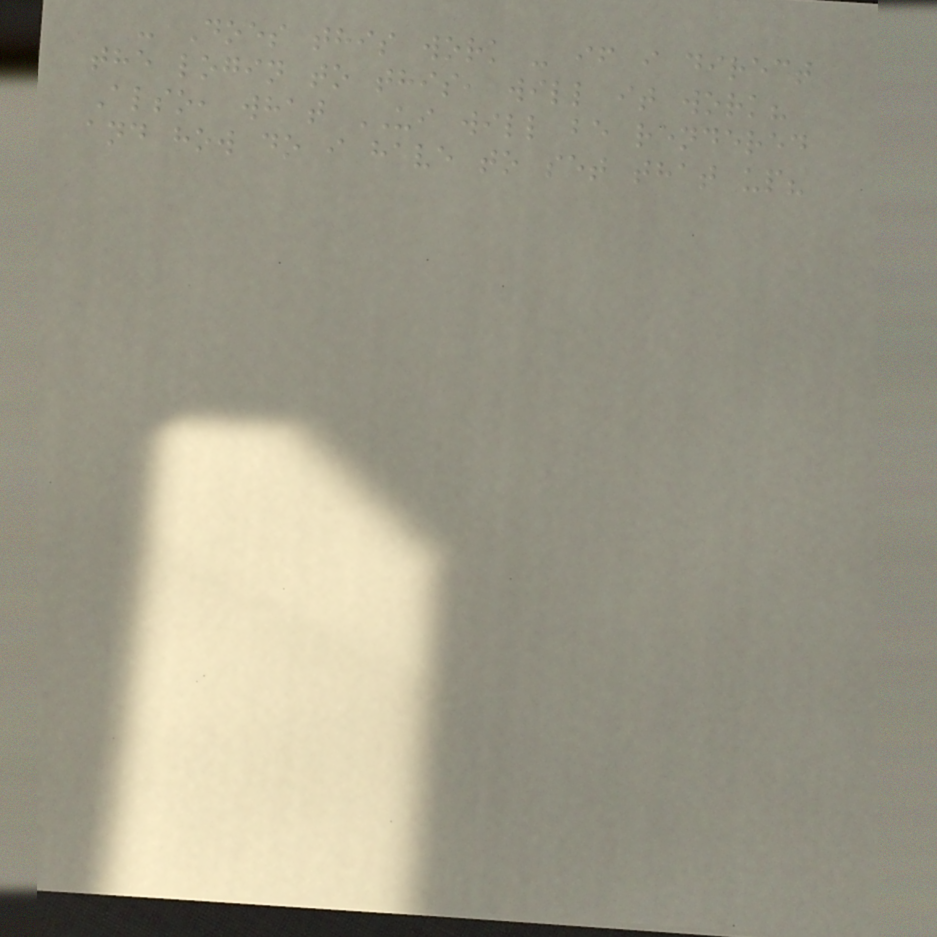- Does this work - if i direct
the login to this, will it work?
Also, what UI will be rendered
and how do i have to set that up?
